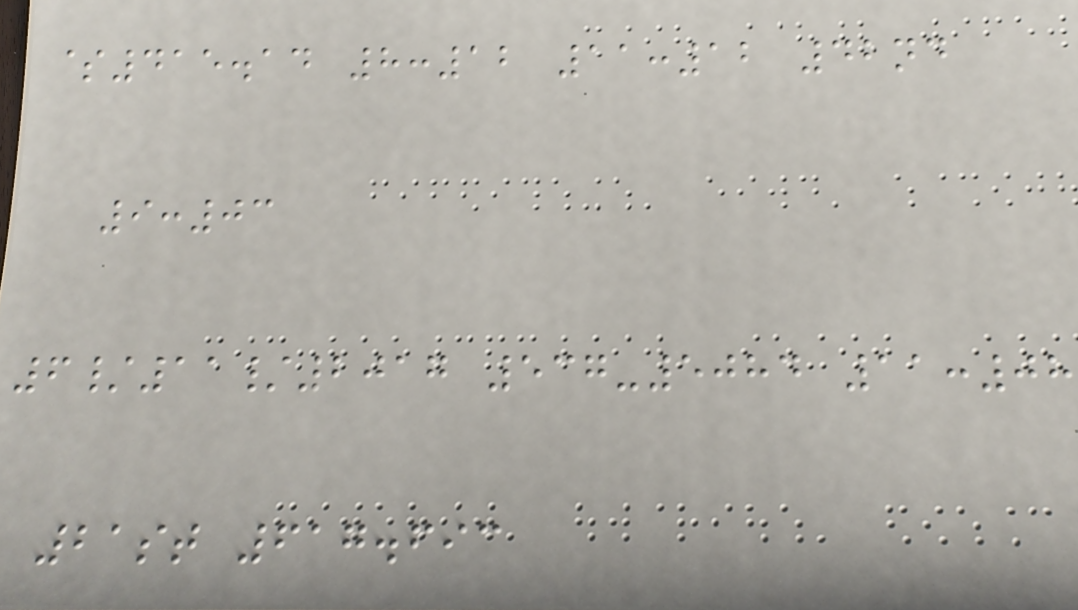$415.14 8:12 11:12 42nd
9:03
6/11/2017 537-5084 11:08
21st 617.693
